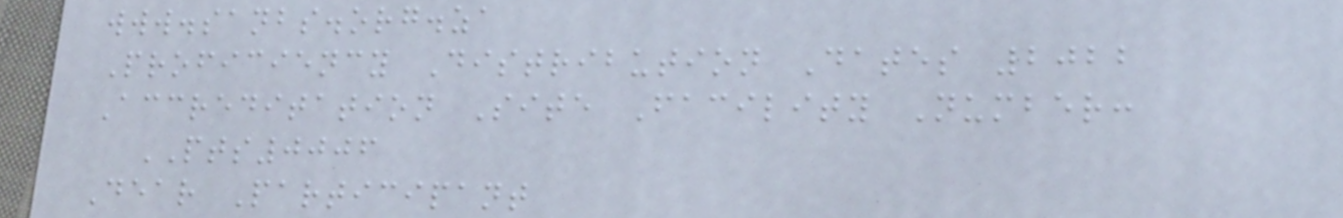www.sanbs.org.za
Proficiency Distribution Dates 2022
Accreditation Site Facility Number:
PTS0006
Dear Participant
